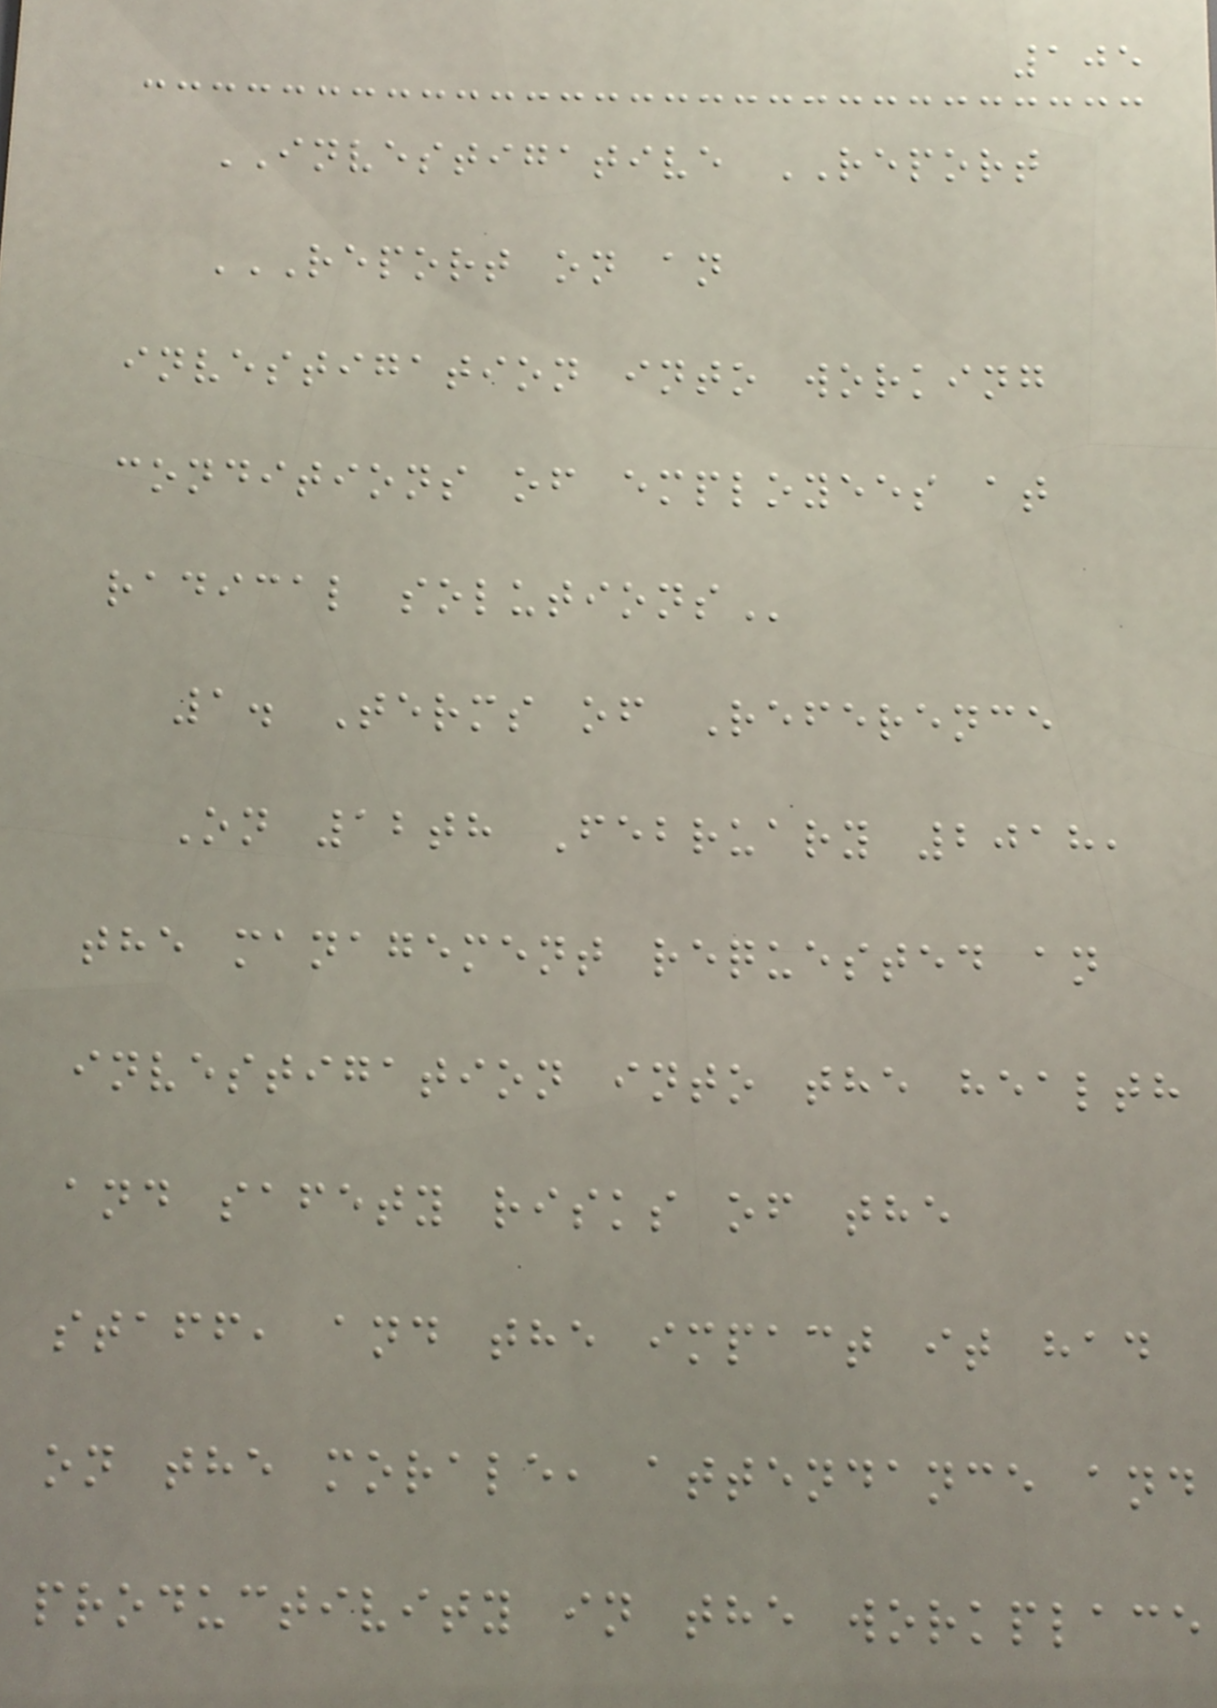105
INVESTIGATIVE REPORT
REPORT ON AN
INVESTIGATION INTO WORKING
CONDITIONS OF EMPLOYEES AT
RADICAL SOLUTIONS
1. Terms of Reference
On 12th February 2018,
the management requested an
investigation into the health
and safety risks of the
staff, and the impact it had
on the morale, attendance and
productivity in the workplace
